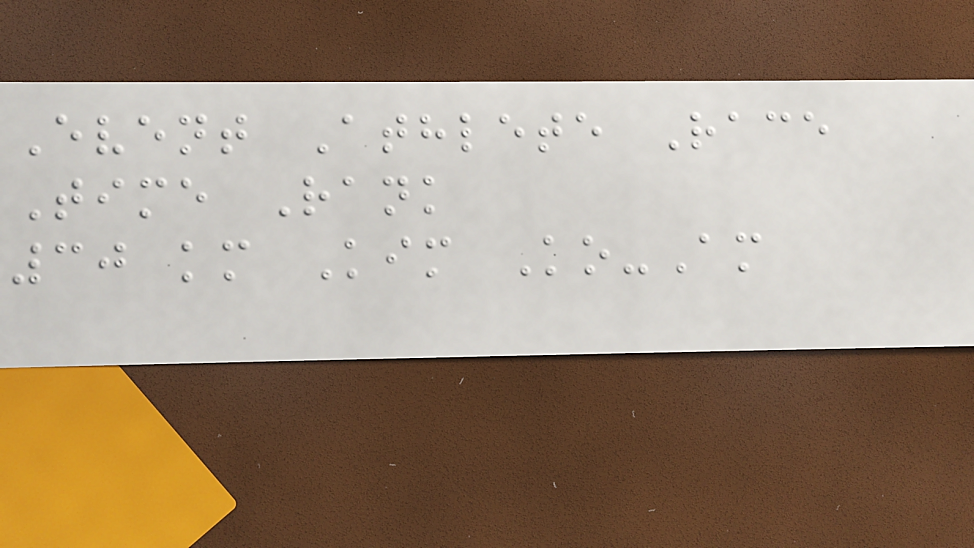Event Athlete Race
Time Rank
30 km Kim Ko-Am
